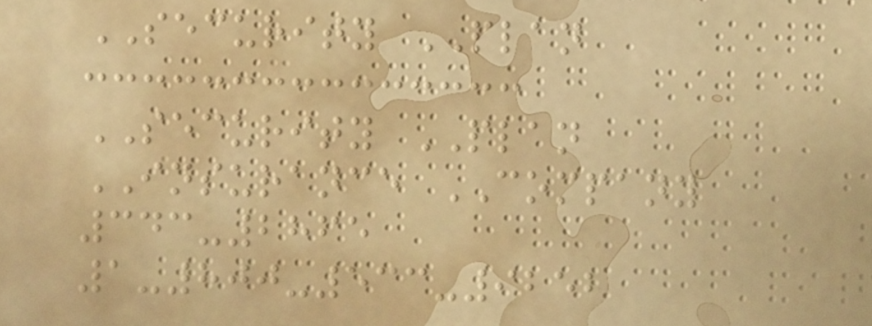SECURITY PLAN
SECURITY PLAN
INSURANCE COMPANY
343-2865
1-800-533-9252
